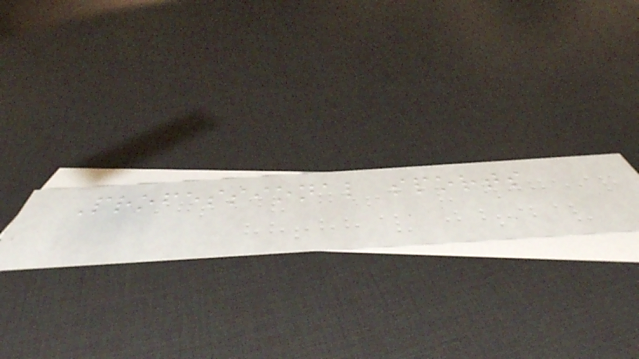Professional sports
